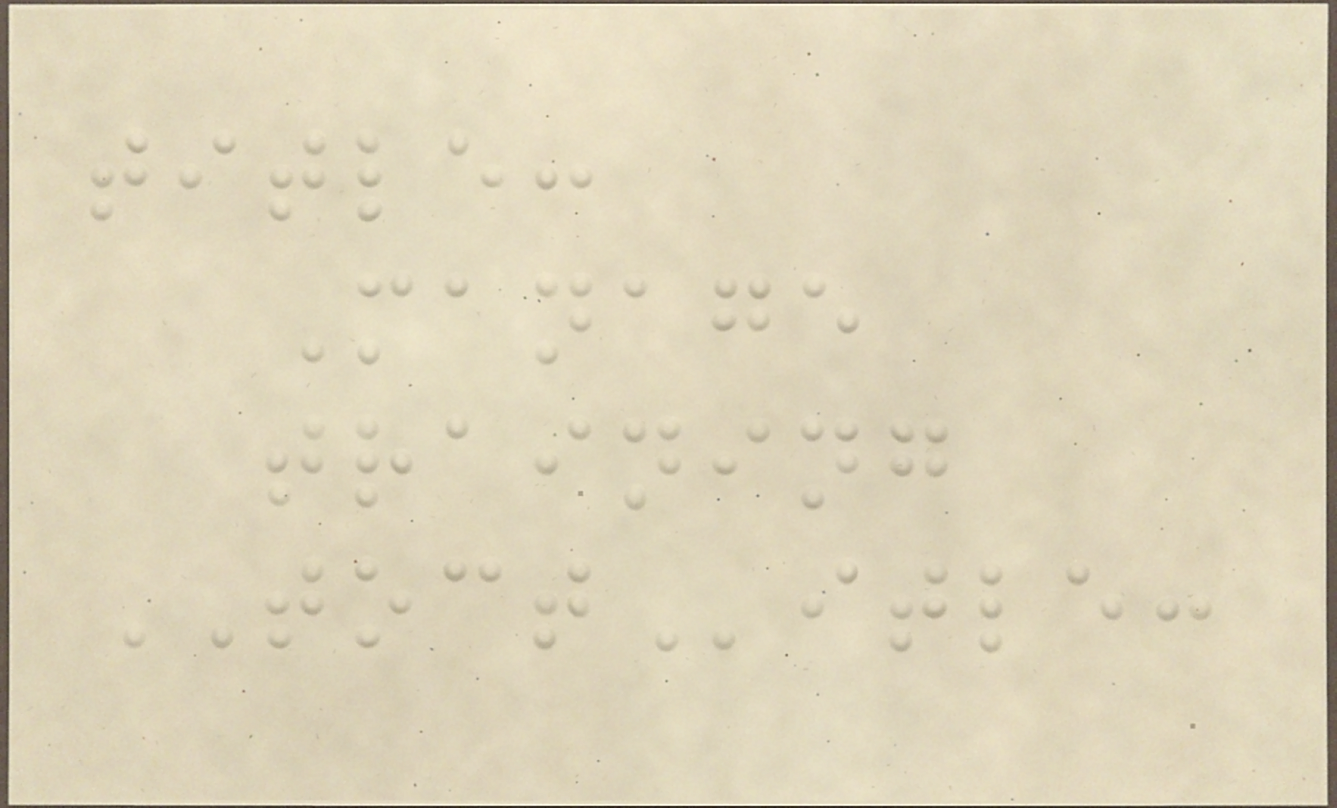title:
Manage
training
TOCTitle:
